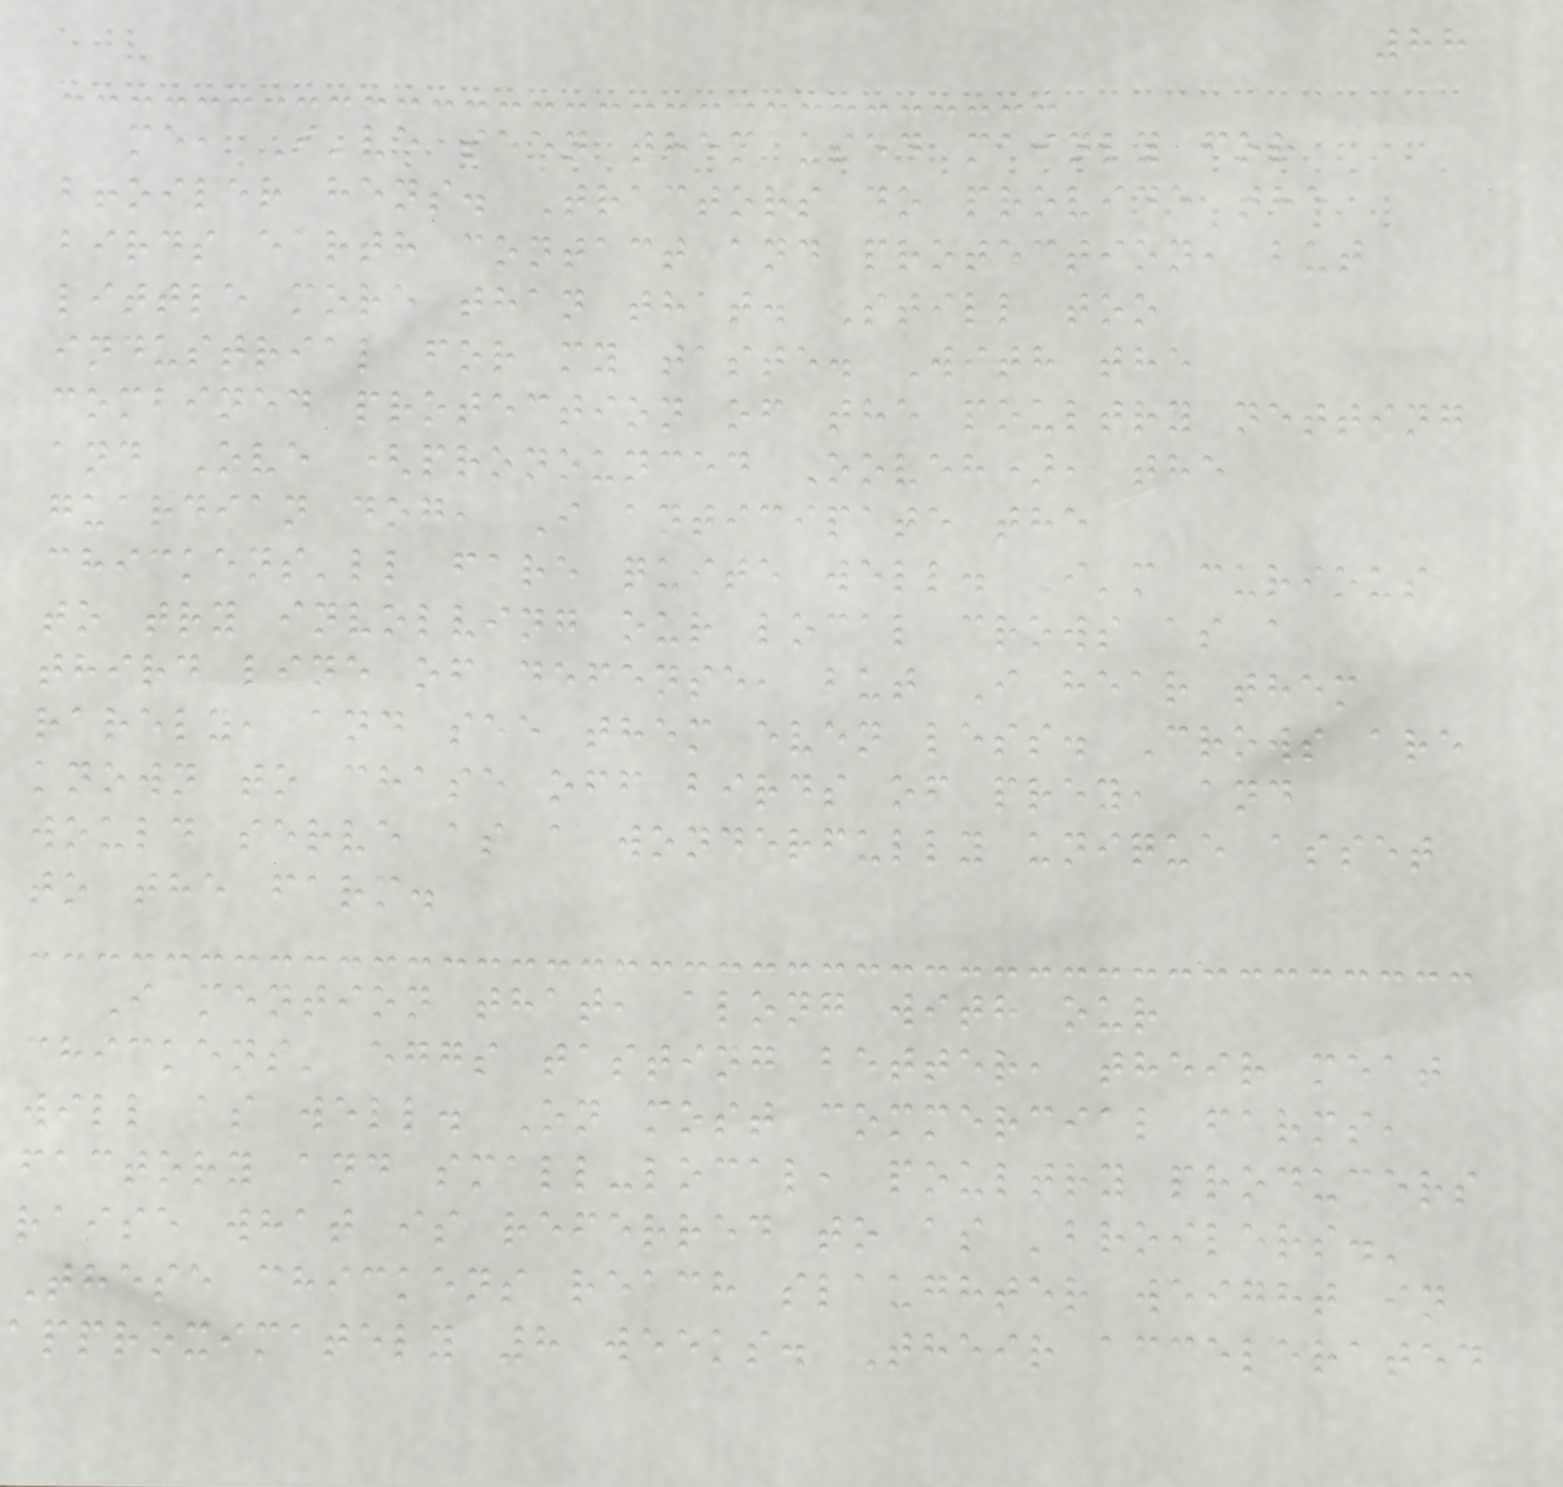88
me, I've seen them used mainly for
broiler hens. Tractors do provide the
birds earth contact and protection, but
little more than that. Still too
industrial for my taste. With the
combined protection of the poultry netting
and Ove (pronounced Ooveh), the
guardian dog, I anticipate the
chickens'll fare quite well. I'm curious
to try involving our local crows as a
third line of defense, but I hear them
rarely, and see them even less. Crows are
known to chase off birds of prey, and
would serve as a wonderfully unique asset
to the farm.
I mention that, along with our
chickens' eggs tasting better, their meat
will as well. On most commercial farms,
factory and small-local, poultry producers
raise what is referred to as 'broilers.'
These chickens reach slaughter weight in
approximately 8 weeks. Their accelerated
